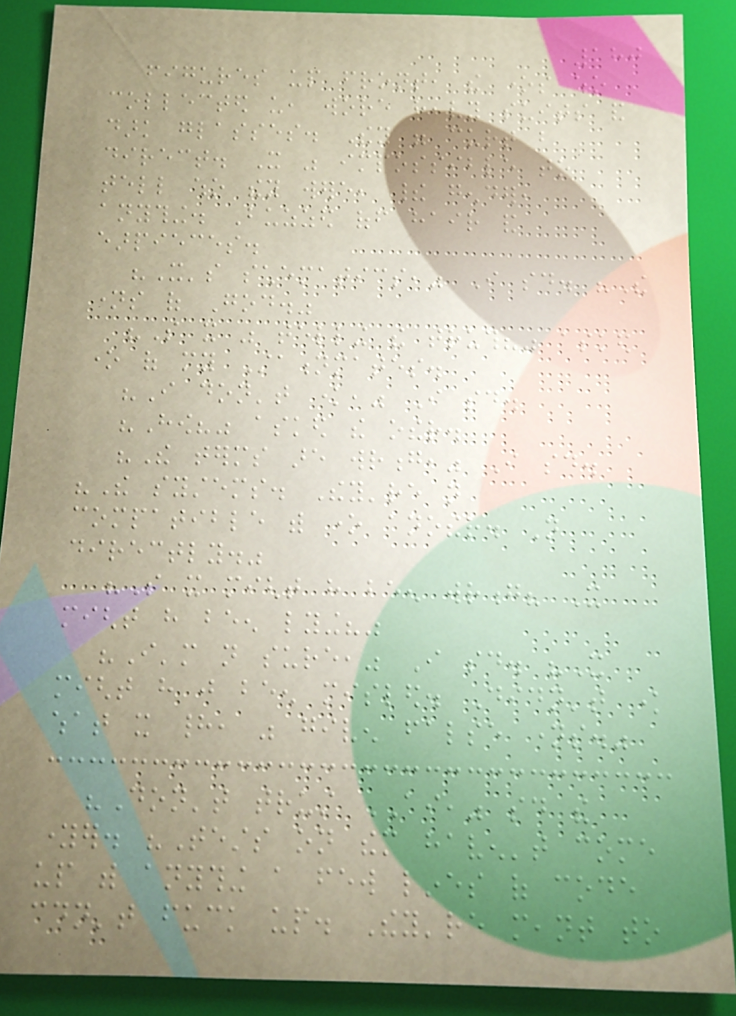180
figures up front, the ones who
collected us, wore heavy suits and
dark glasses. They were curt but
direct. It was impossible to
tell who they were, their gender,
anything. Buzzed off hair and
earpieces.
"It's schematics," I said. "The
names of God."
"So it was telling the truth?" asked
one of my Stationmates.
"I don't know," I said.
"How?" asked the other.
"The terms are wrong," I said.
"The systems. They're not
compatible with one another. Not
directly."
"So it might have been wrong? It
might have been lying?"
"I'm not sure," I said. "It
might have just been misled. Didn't know
what it had, was given false names."
"Don't trust AI," said the
younger. "Tests on them haven't come
up with anything a few lines of code
couldn't fuck up. They're meant to
